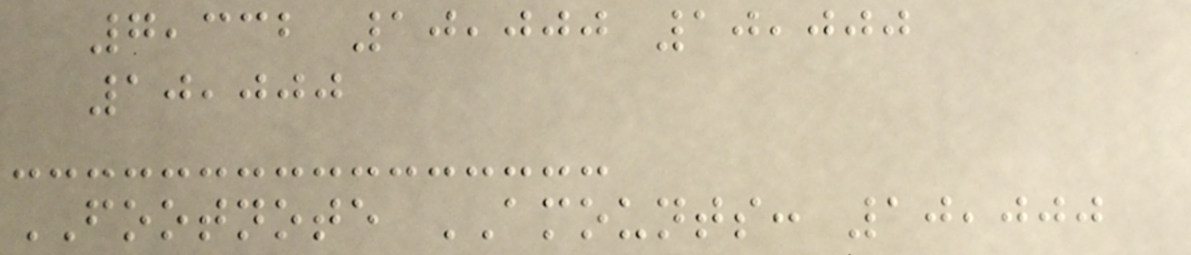7,332 10,000 10,000
10,000
FOOTNOTE AMOUNTS: 10,000
